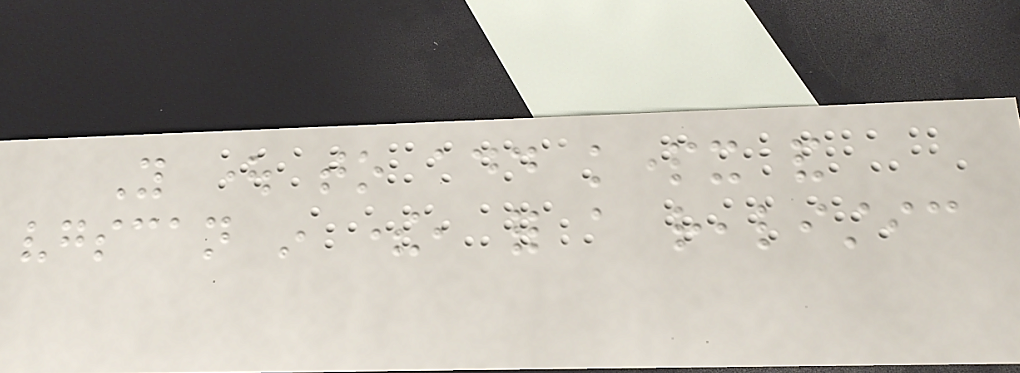You ought to add kpartx and
vgscan in there, for a realistic
